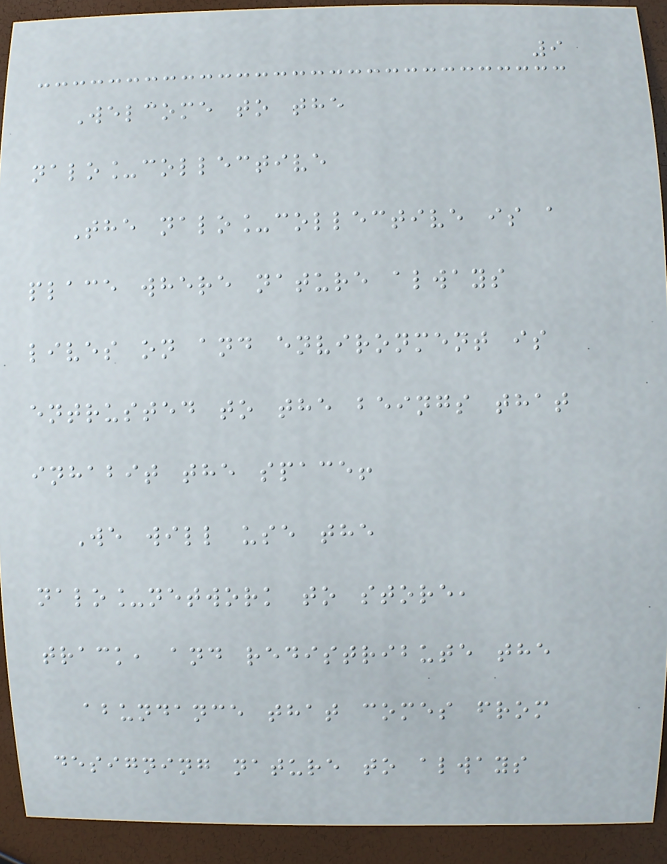9
Welcome to the
nalo_collective
The nalo_collective is a
place where nature always
lives on and environment is
entrusted to the beings that
inhabit the space!
We will use the
nalo_network to store,
track, and redistribute the
abundance that comes from
designing nature to always
